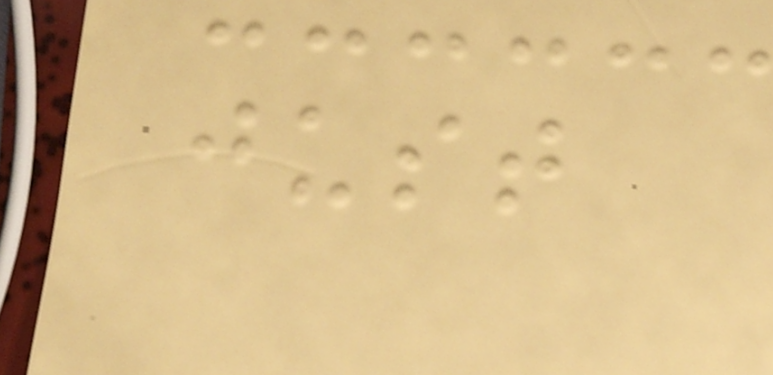just
